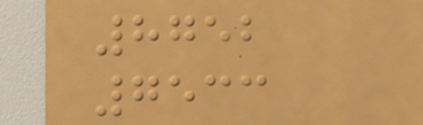8752
7533
